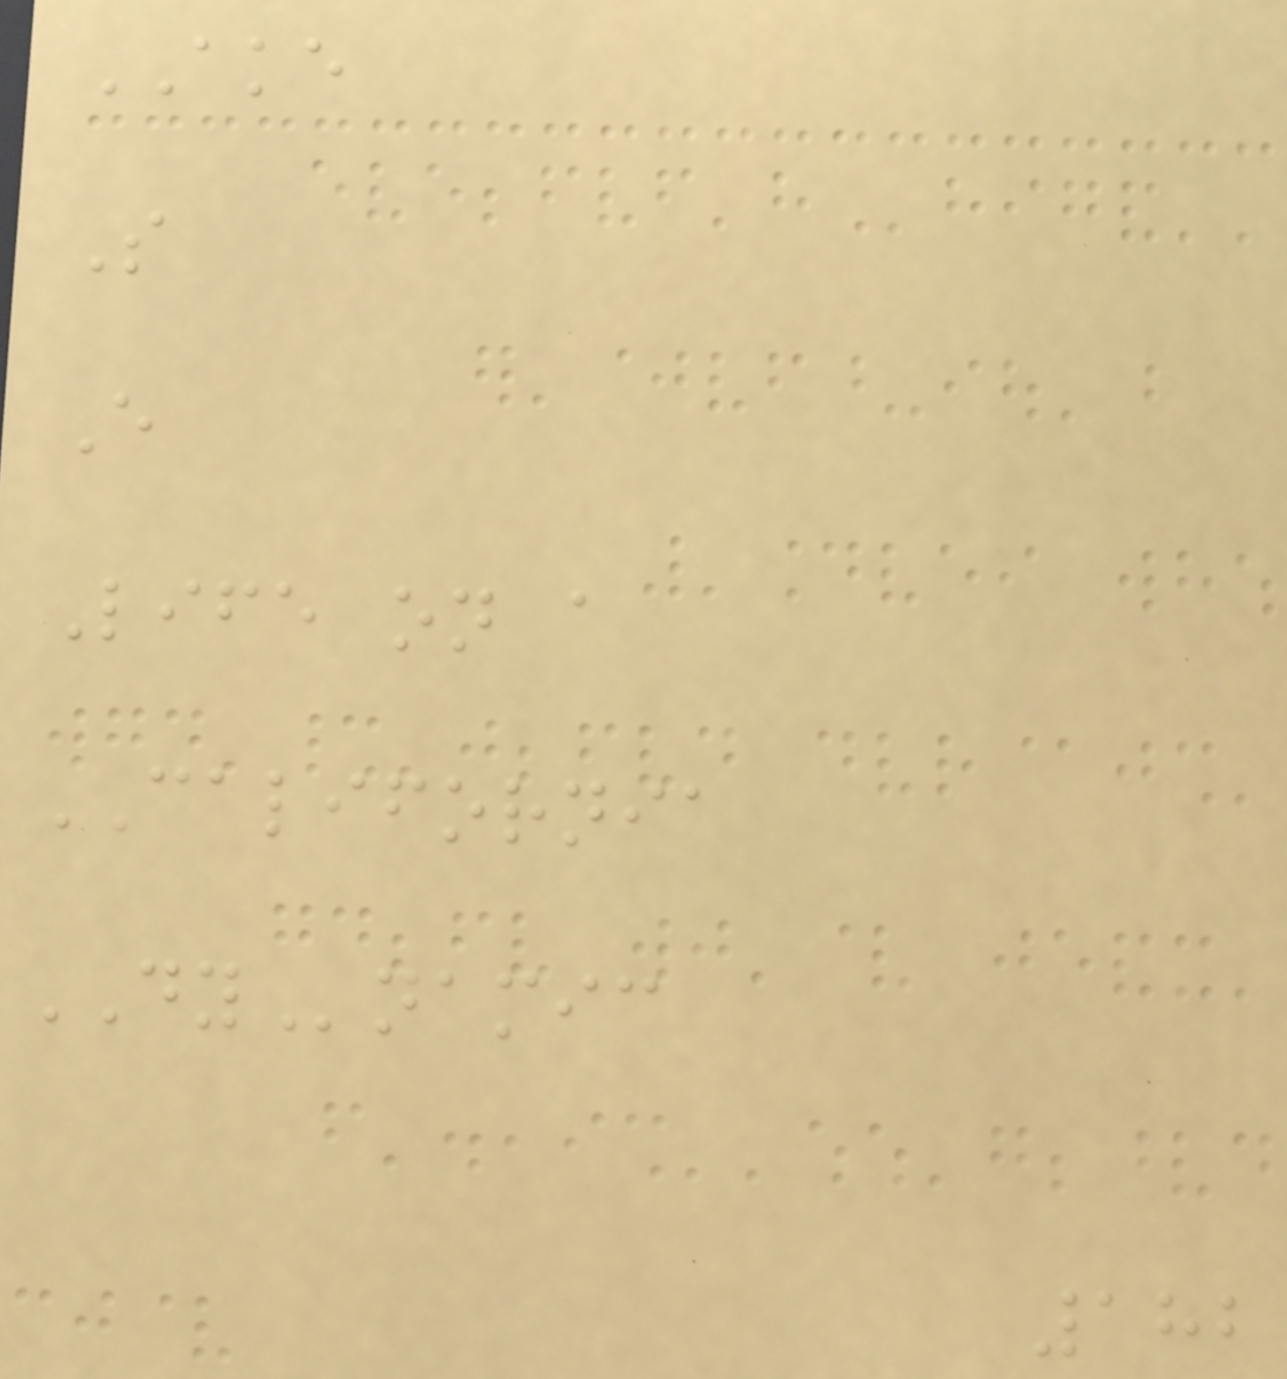AKE
S
E
Life on a
CALIFORNIA
DYnamic
182
